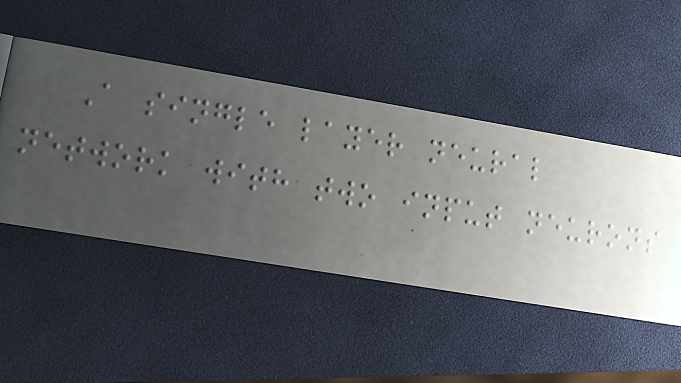A single layer neural
network with two input neurons
